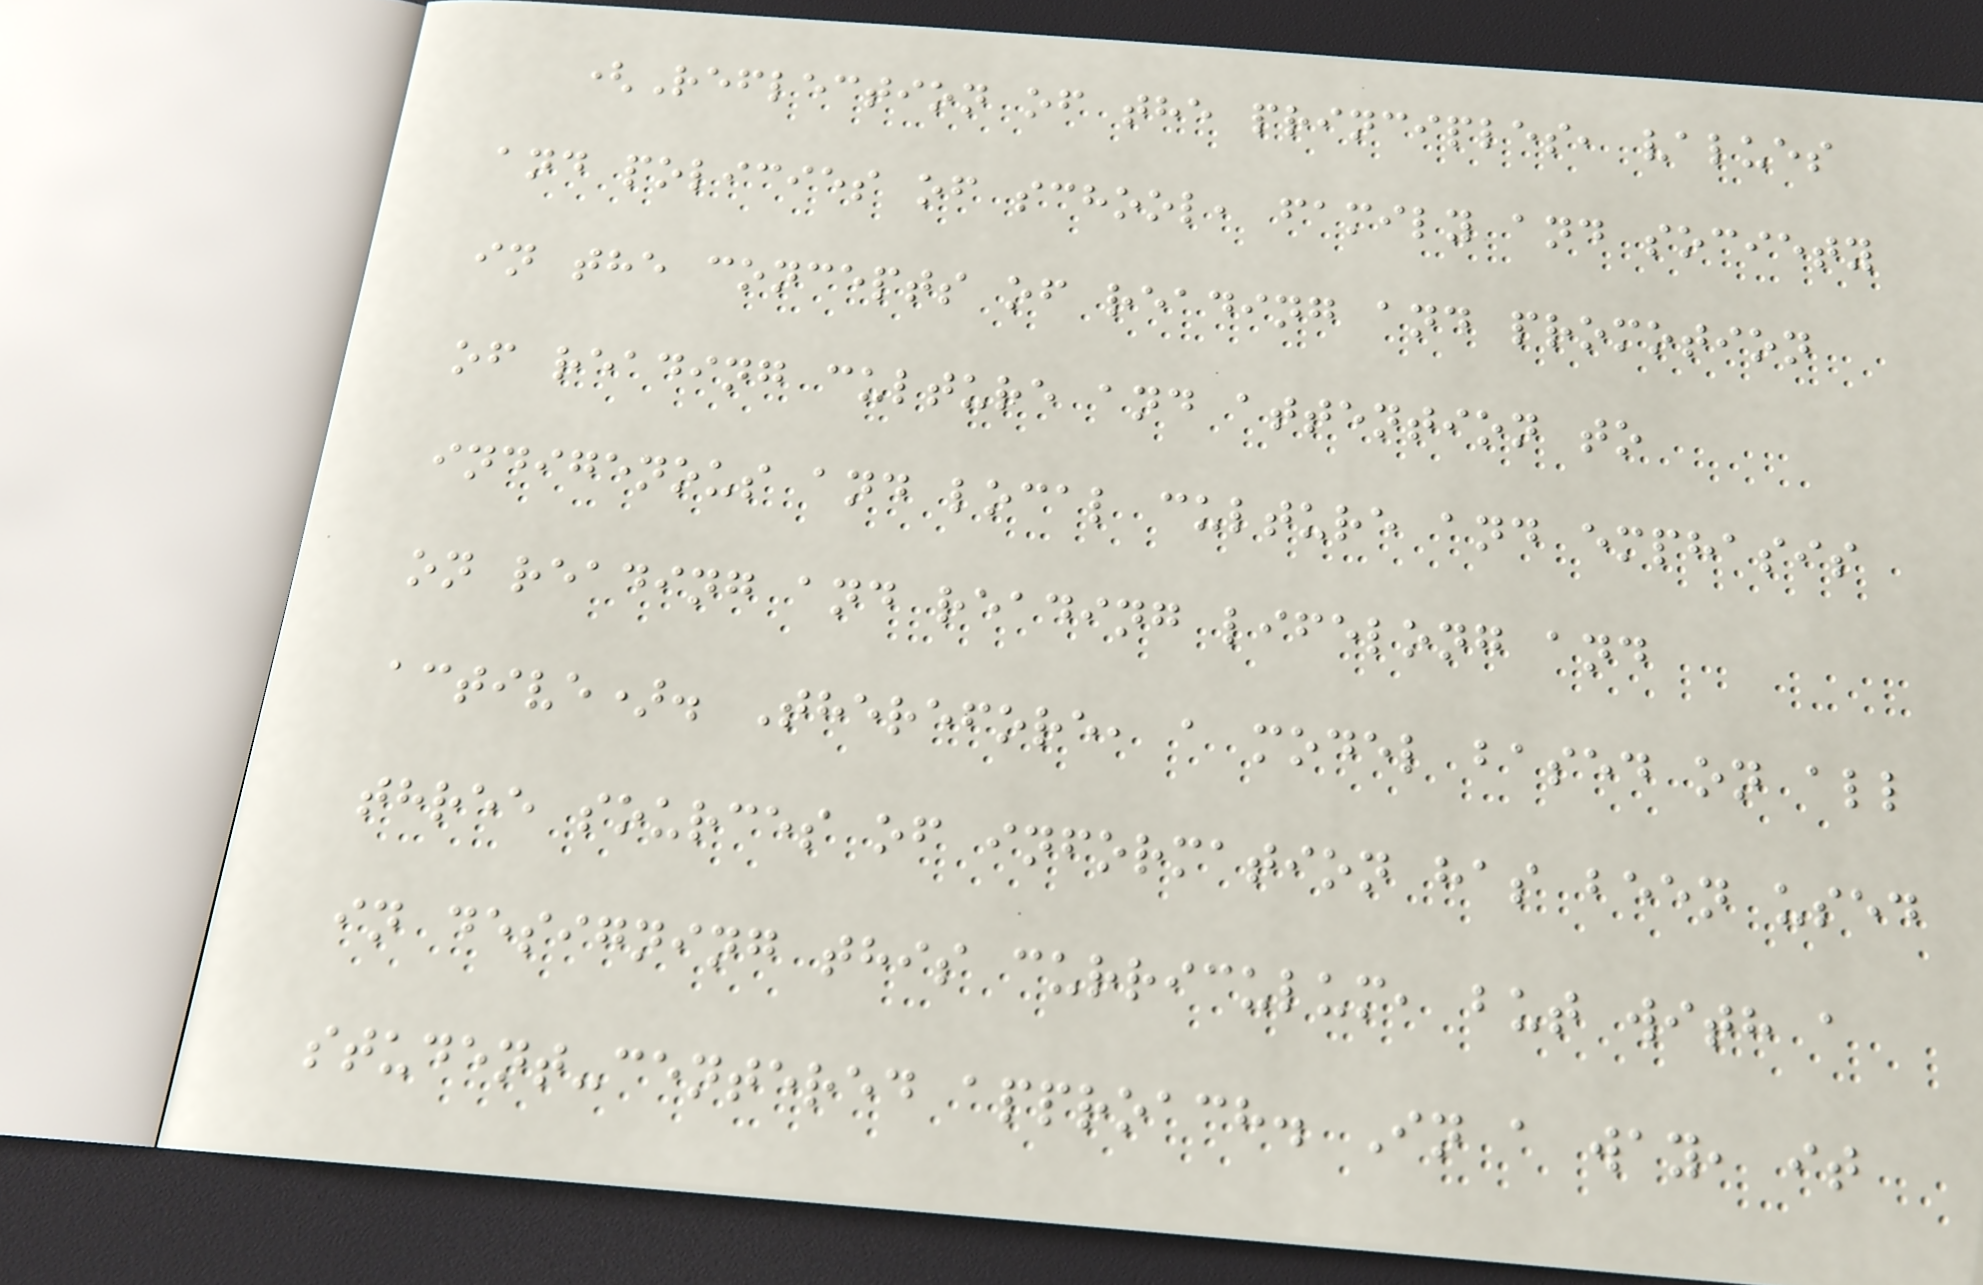(Reflection of the principles, values
and policies of school, family and society
in the concepts of reading and promotion
of reading culture and attention to
indigenous and local culture and emphasis
on reading and reading lifelong and
active). Therefore, a model based on all
three sources of information has been used
in designing this curriculum, but with a
student-centered approach. In a way, it
